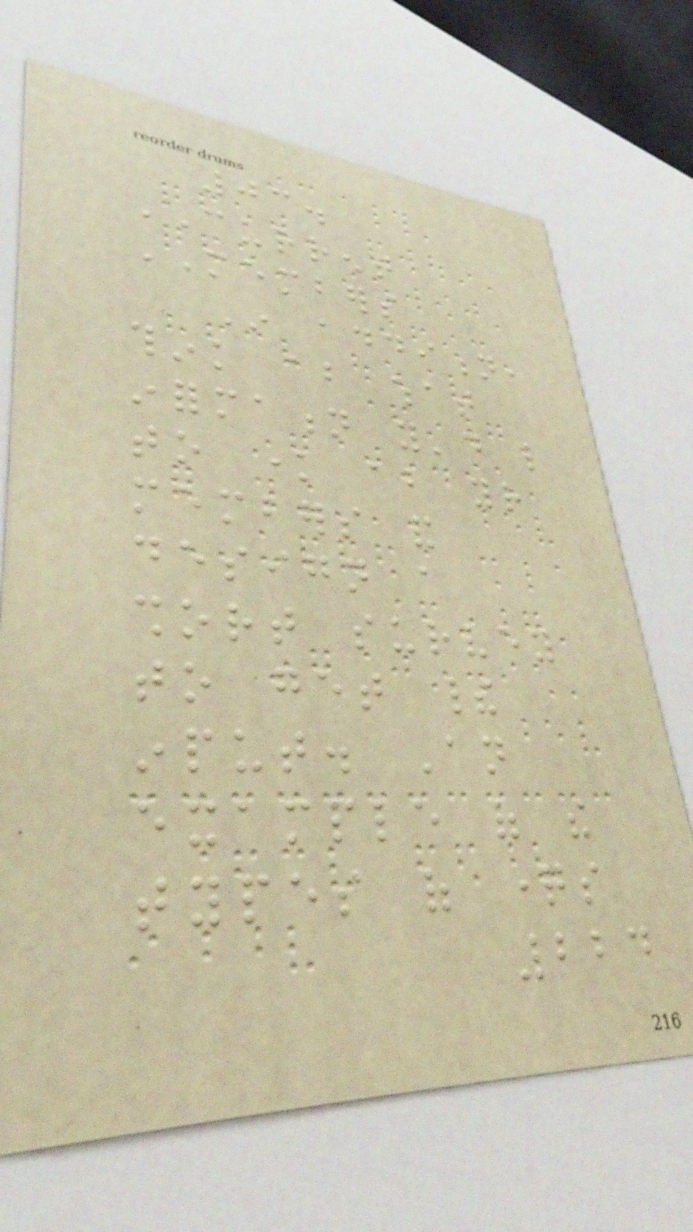03.
CURRENT
MEMBERS
In addition,
think about what
information you'd like
to know about your
members and
design a
short survey
to get their
input. An
example of the
types of questions
224
